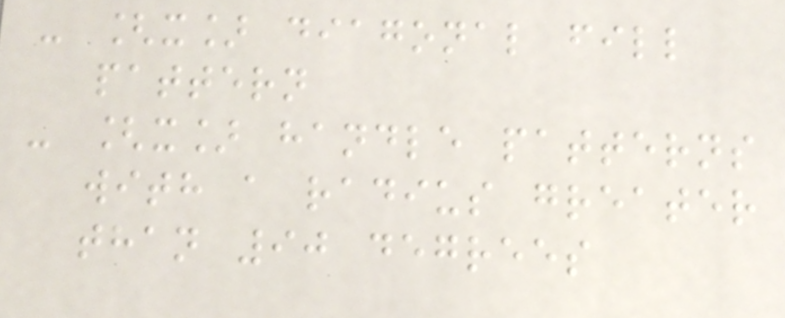- [x] diagonal fill
pattern
- [x] handle patterns
with a radius greater
than 90 degrees
